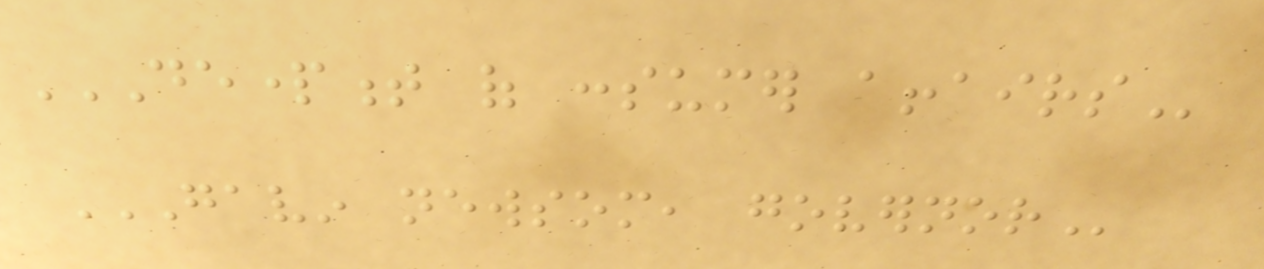DEPARTMENT OF CONSUMER AFFAIRS
GAVIN NEWSOM, GOVERNOR
